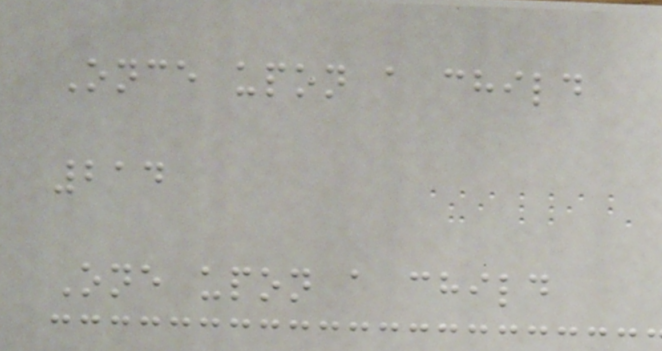Once upon a child
214
One upon a child
